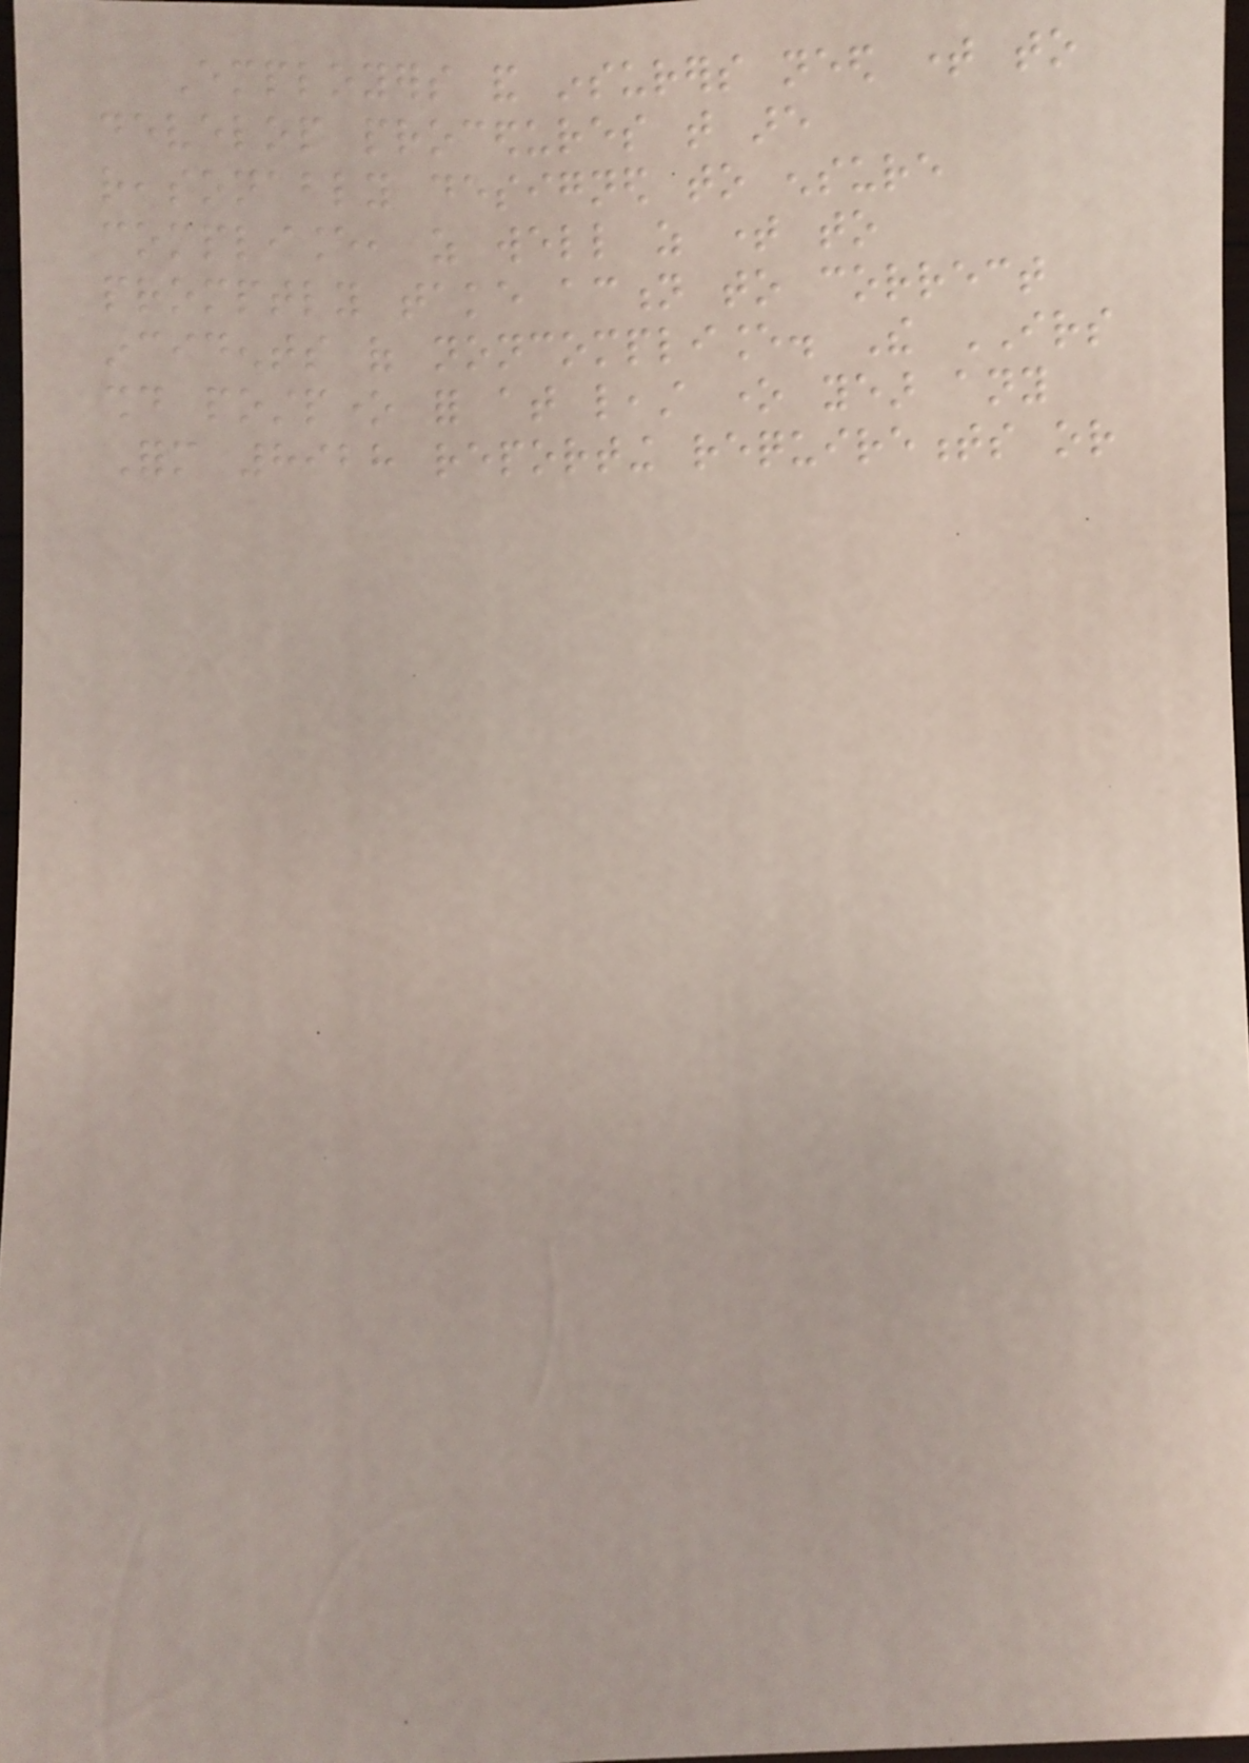Employers and insurers need time to
develop procedures that are
reasonably designed to ensure
compliance, as well as time to
promptly take action to correct
incidents of noncompliance. The IRS
should postpone for at least one year any
Form 8928 reporting requirements or
